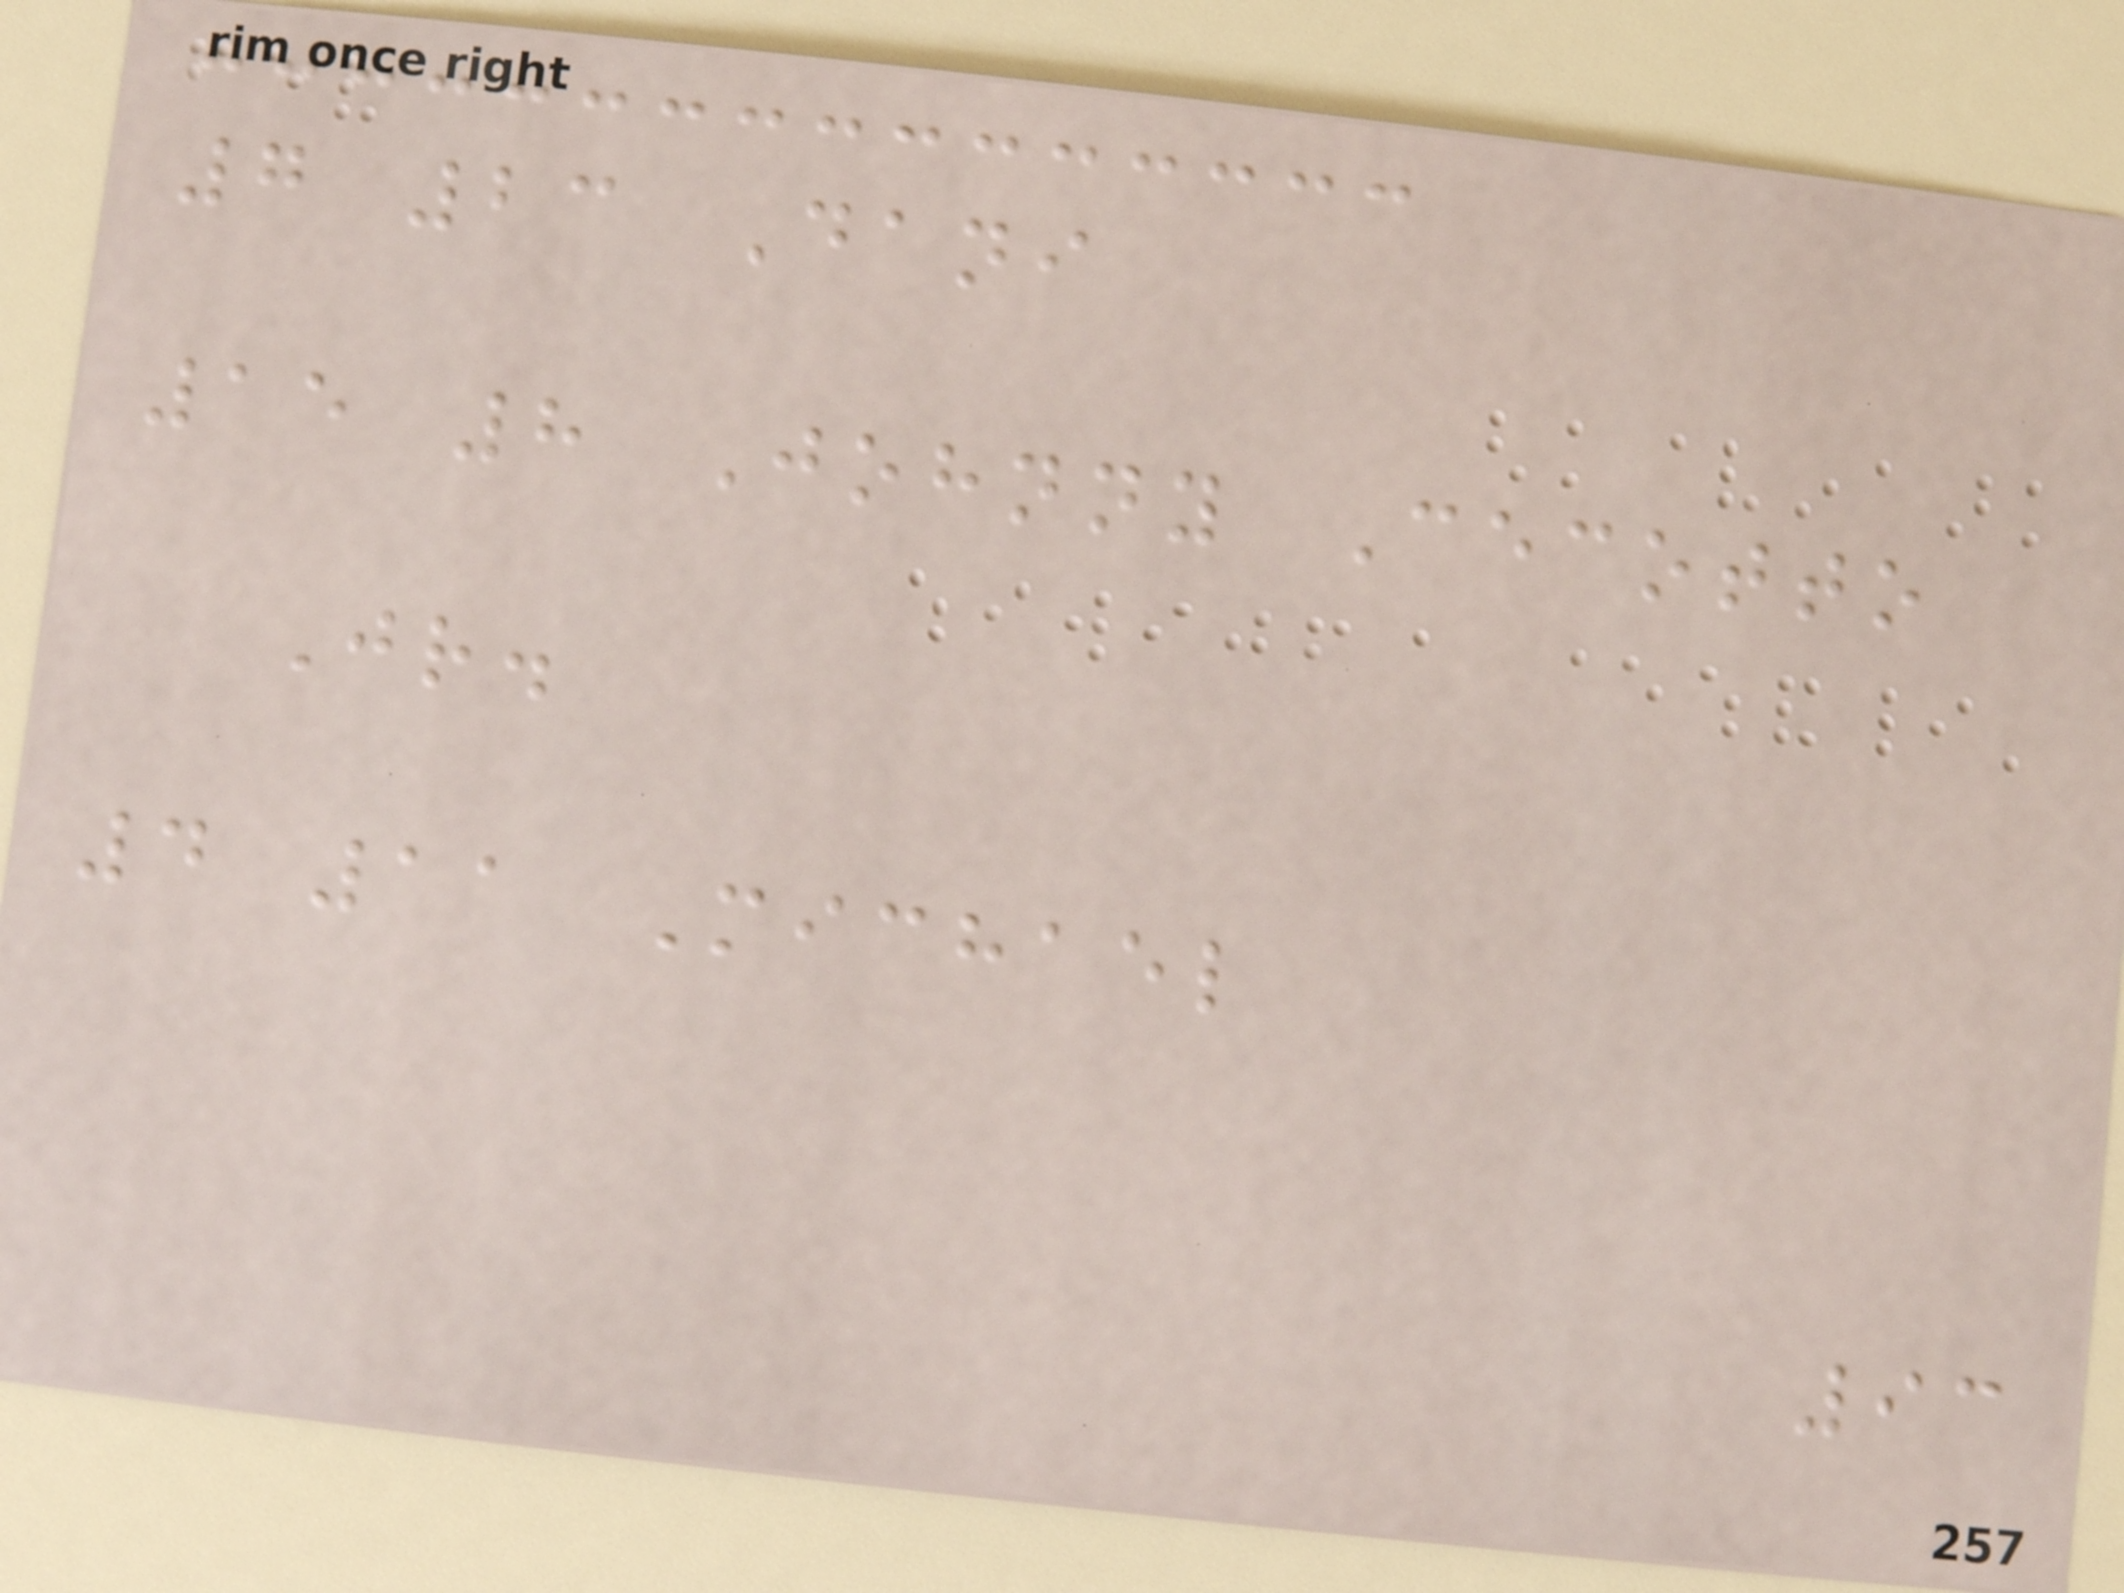7 23 Dani
15 8 Johnny Cecotto
Jr.
4 11 Michael
93
